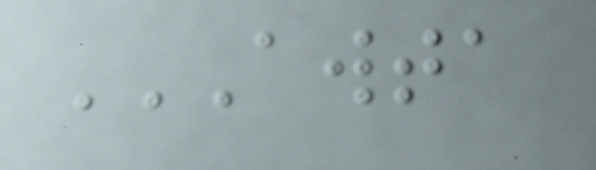AWTA
